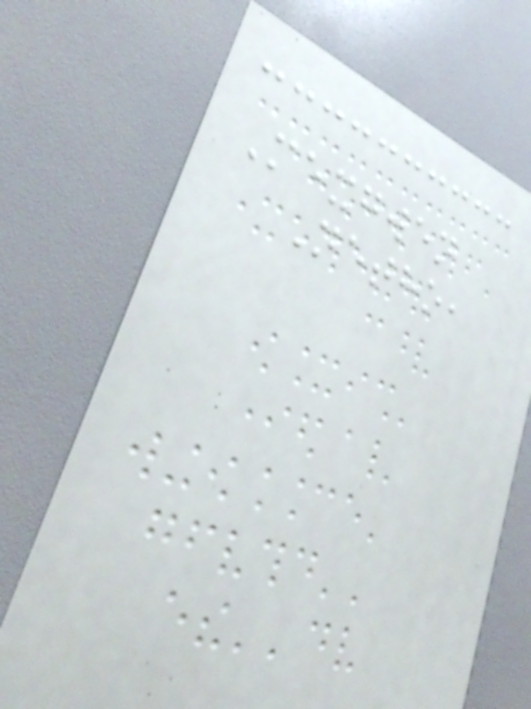Mexgwen
Netho,
